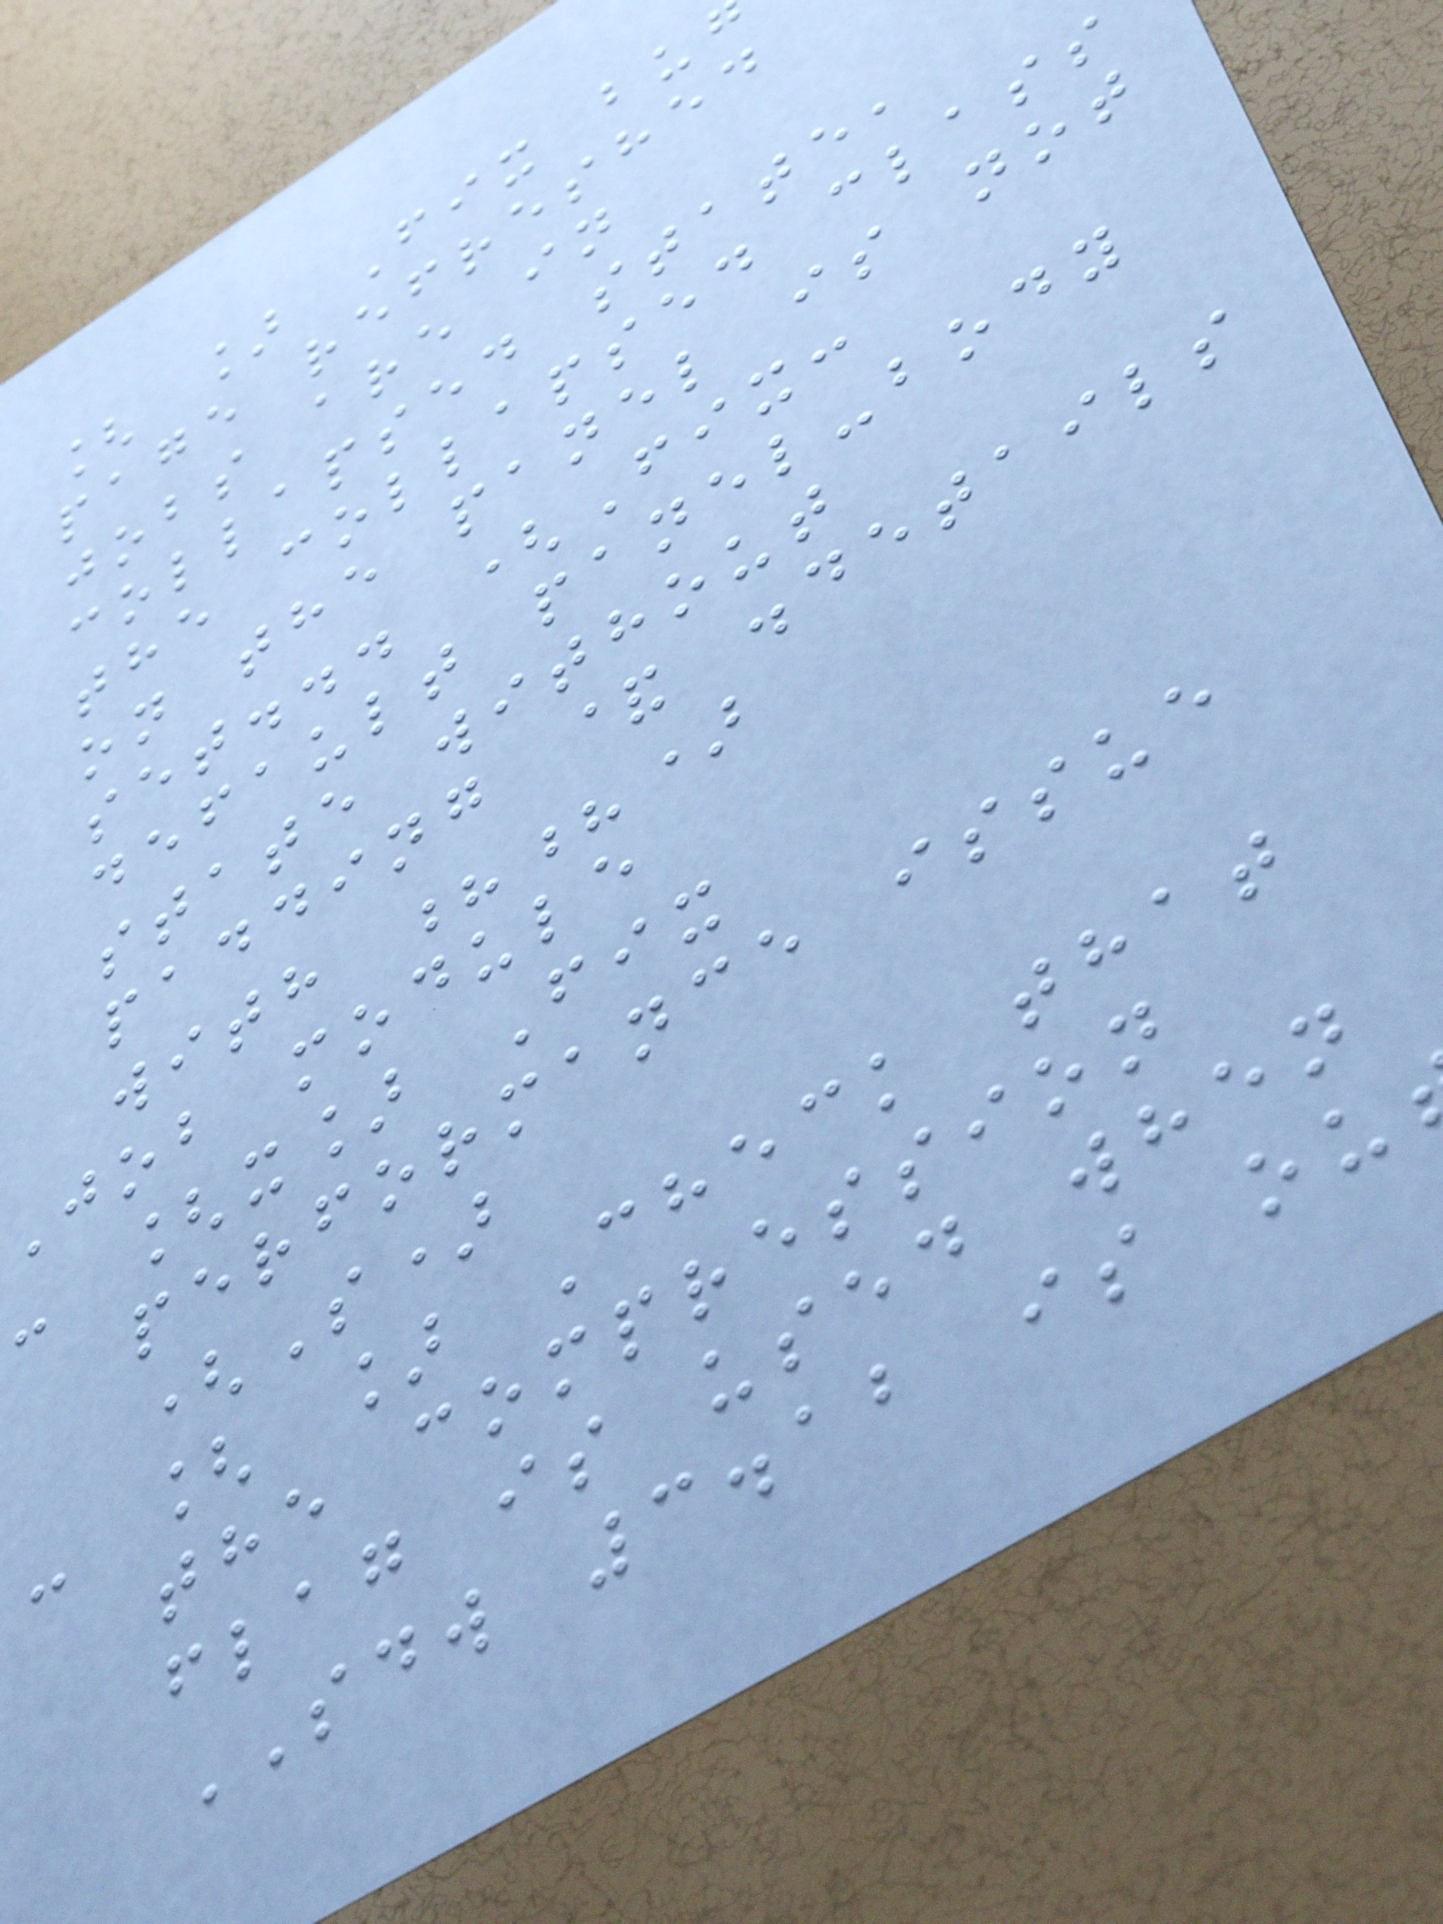[ ] Fix bu
page refreshed
jobs are in
collapsed state,
the collapsed class
on the panel is not
set... (Fix:
default panel-body
state without
padding & .details
with ??)
Job module
- [x] Fix
performance issue
(S)
- [ ] Check that
the compression
flag is used when
SDW 3.12 is ou
